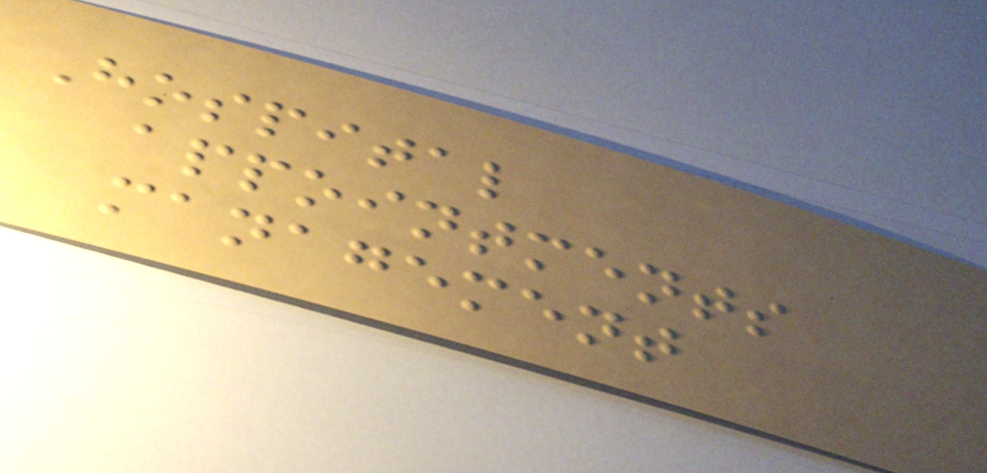Hospital
appointments
management
